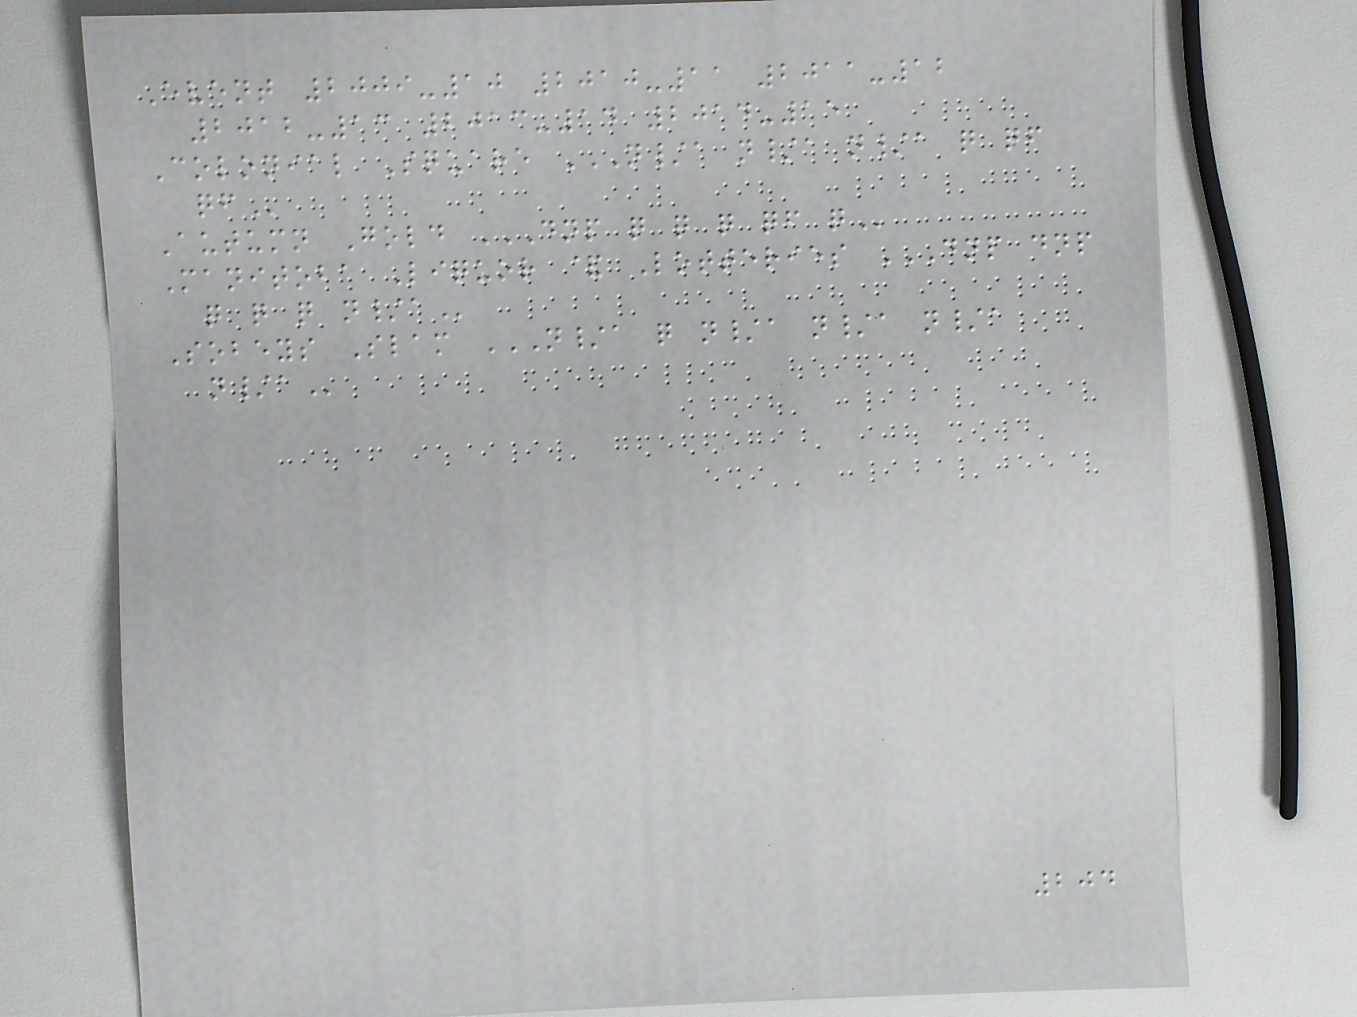Event 2009-10 2010-11 2011-12
2012-13 2013-14 2014-15
Colonial Square N/A N/A N/A Q QF
QF
Autumn Gold DNP Q Q Q QF Q
Manitoba Liquor & Lotteries DNP DNP
Q Q Q N/A
Sobeys Slam N/A Q N/A N/A N/A
N/A
204
